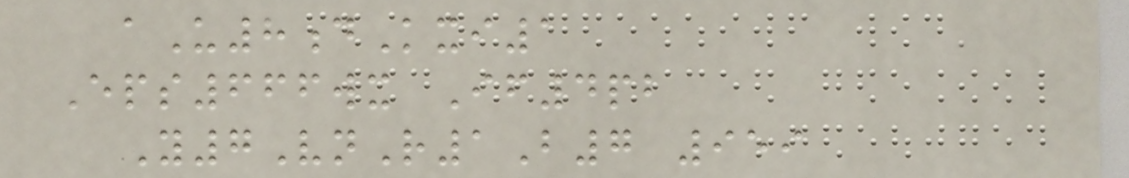aU8dKxi1
Eps666wx If4pb
Y7VnR1B7 959
